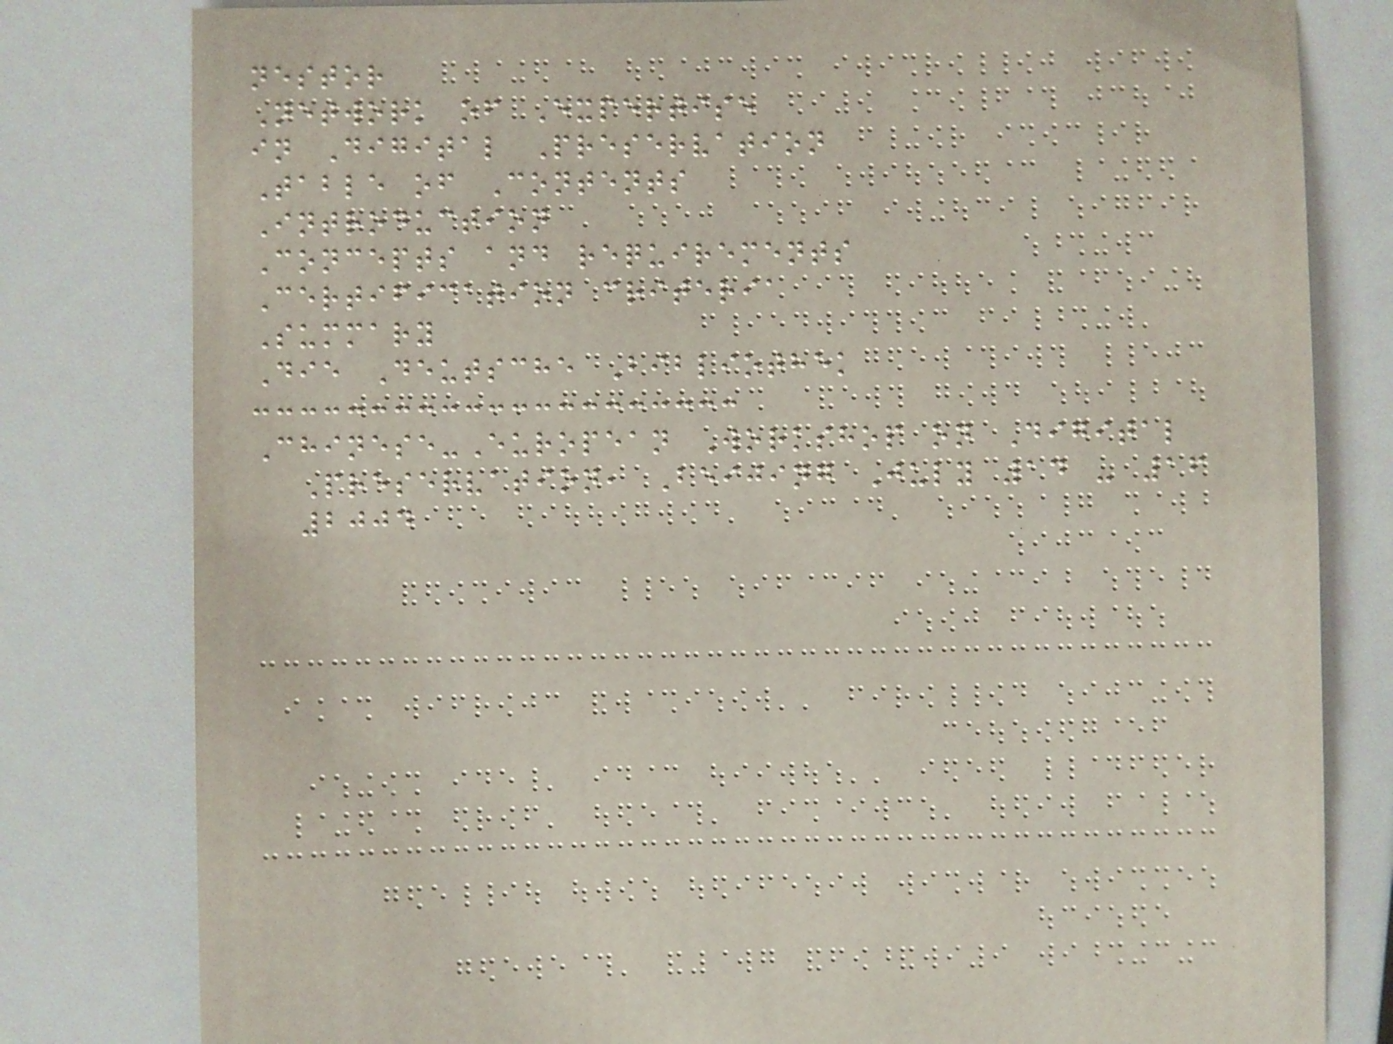nestor
Network of Expertise
in Digital Preservation
Table of Contents
Introduction
Concepts and requirements
Certification criteria
Summary
Die Deutsche Bibliothek
Chinese-European Workshop on Digital
Preservation, Beijing July 14 - 16
2004
